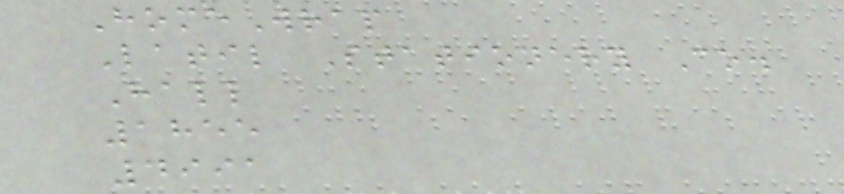HomeWrap
Latil Stationery Co.
Hall
1855
4991
